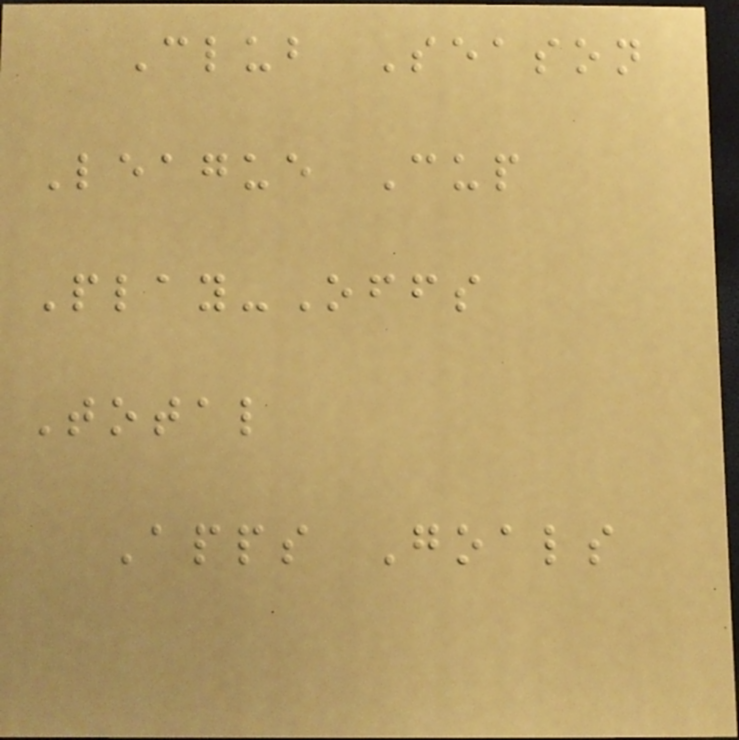Club Season
League Cup
Play-Offs
Total
Apps Goals
